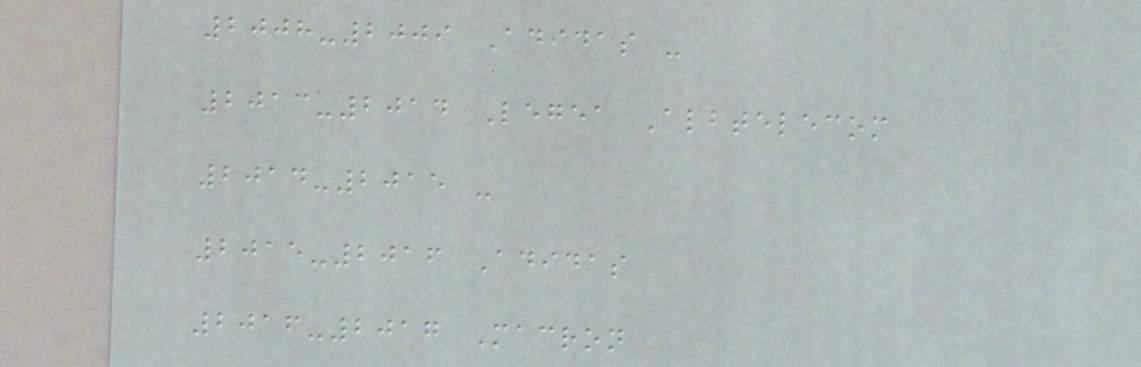2008-2009 Adidas -
2013-2014 Legea Albtelecom
2014-2015 -
2015-2016 Adidas
2016-2017 Macron
